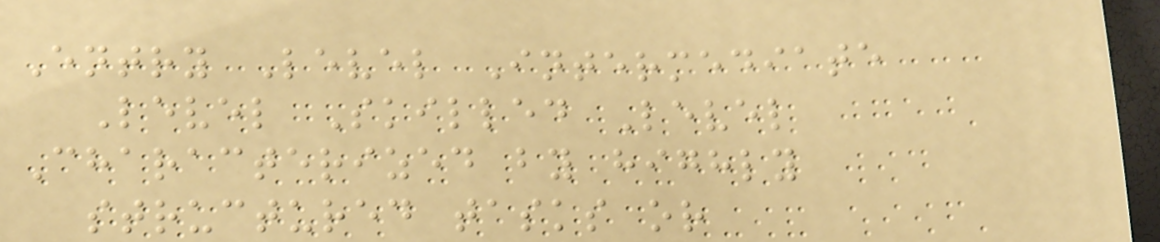Entry Level Intermediate
Level Skilled Level
Characterized by highly
structured tasks or
